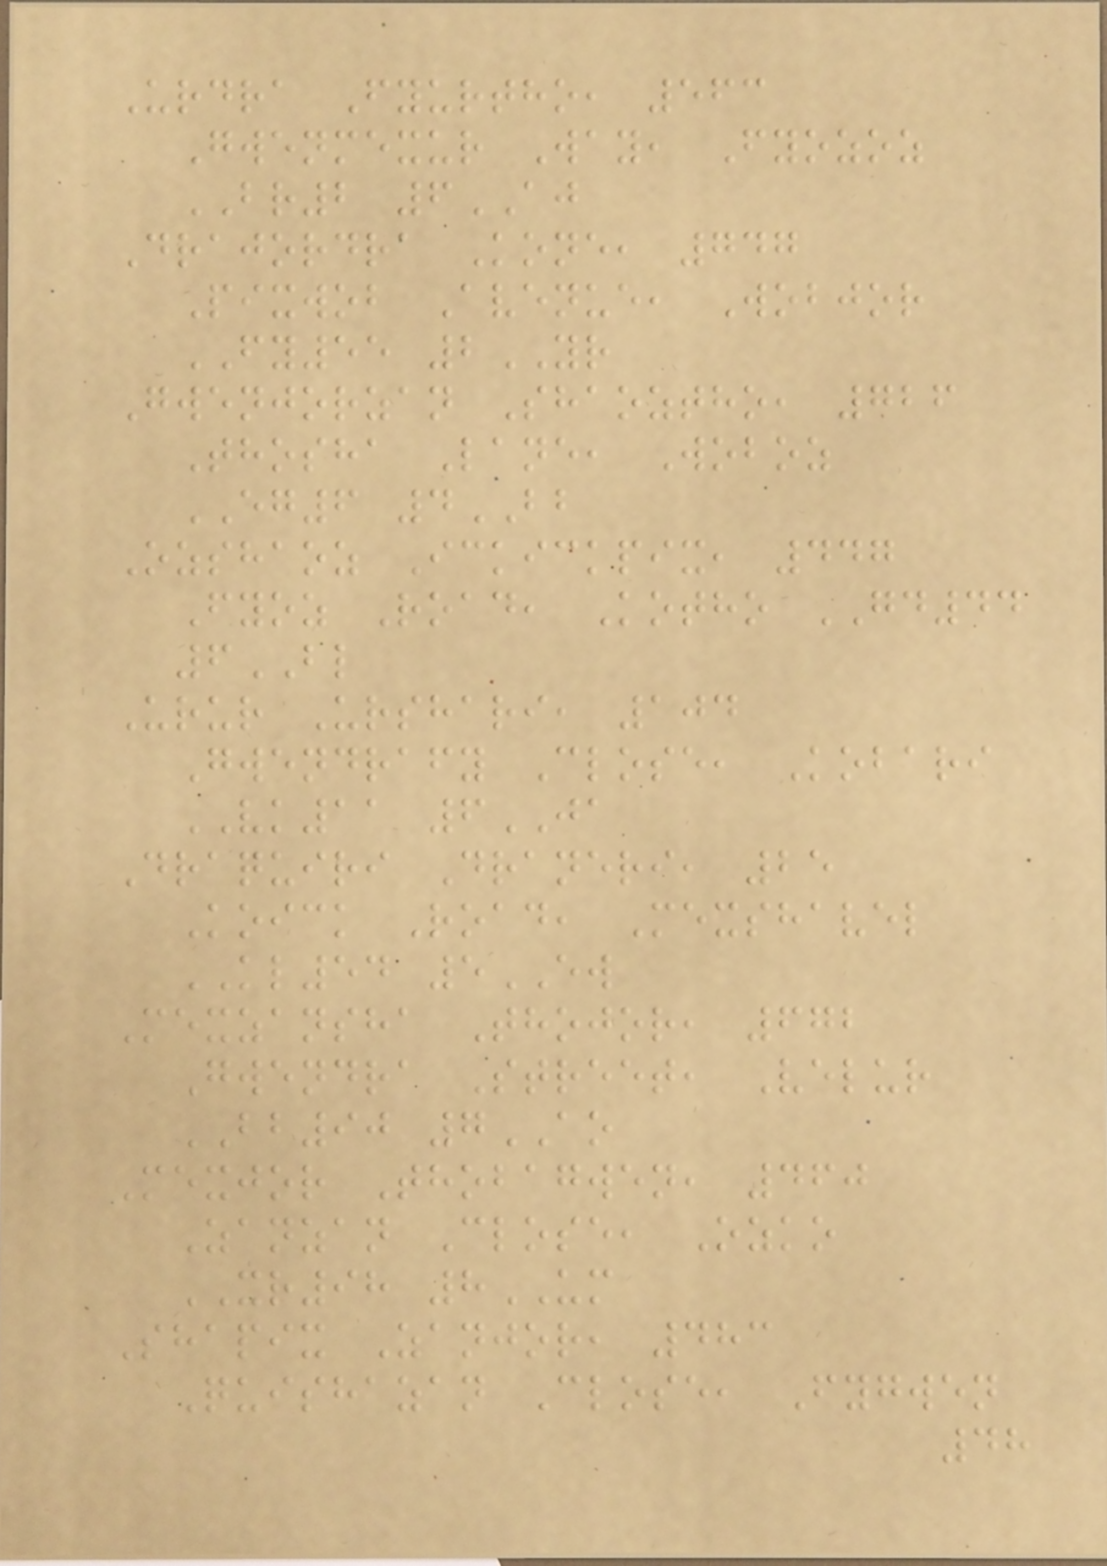Urdra Fyurtho, 563
Gwenmexur Way, Fyozoz
BR2 6AJ
Drajordra Kone, 747
Pixwob Avenue, Wobjor
FY55 2YR
Gwenjorzan Shaoztho, 726
Thosha Lane, Woboz
EG6 4BB
Ozshaoz Ickickpix, 447
Fyoz Road, Kotho GD44
6BL
Urur Urshari, 104
Gwendrafy Close, Kobari
VK11 6JA
Draquiri Draneri, 25
Koick Road, Mexshavel
KL54 5EW
Mexzansha Thojor, 672
Gwendra Street, Velur
BB90 7AO
Mexjor Thobagwen, 460
Zanzan Close, Ozko
XR98 8UM
Shapix Zanjor, 483
Quishazan Close, Fygwen
48
